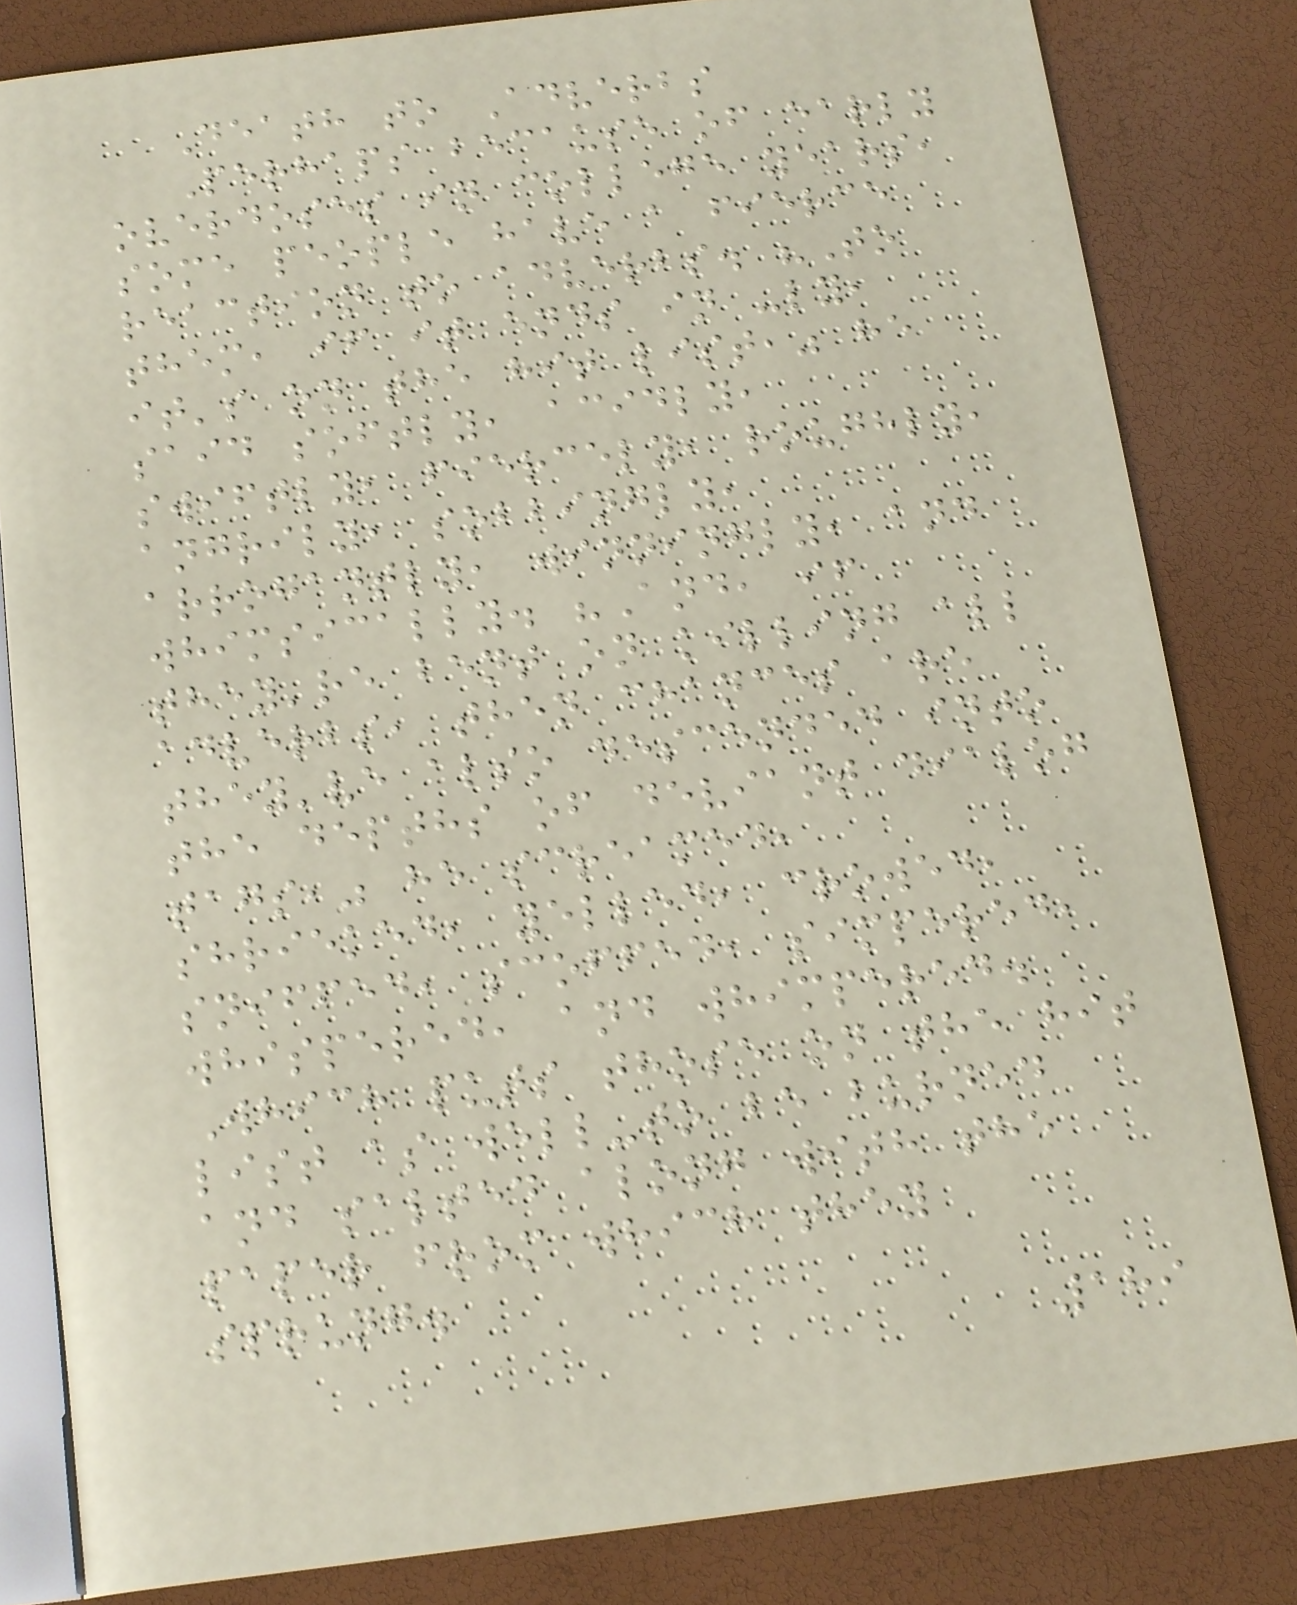Death to Adverbs
Perhaps because of early
overdoses in college years,
some people have a fierce
reaction to adverbs. "To
them, if it ends in -ly,
it's on the hit list," he
said softly, acidly,
swiftly, fiercely, roughly,
angrily, sobbingly,
arrogantly, winningly, and
whimsically. "And, if
they're bent on killing all
adverbs, then chances are
they've also descended into
the depths of deviant dialog
tags," he screamed,
shrieked, yelled, crowed,
sniffed, scoffed, simpered,
whispered, and whimpered.
Which puts those on the hit
list as well-to be burned
and salted along with the
paper from which they
sprung.
189
